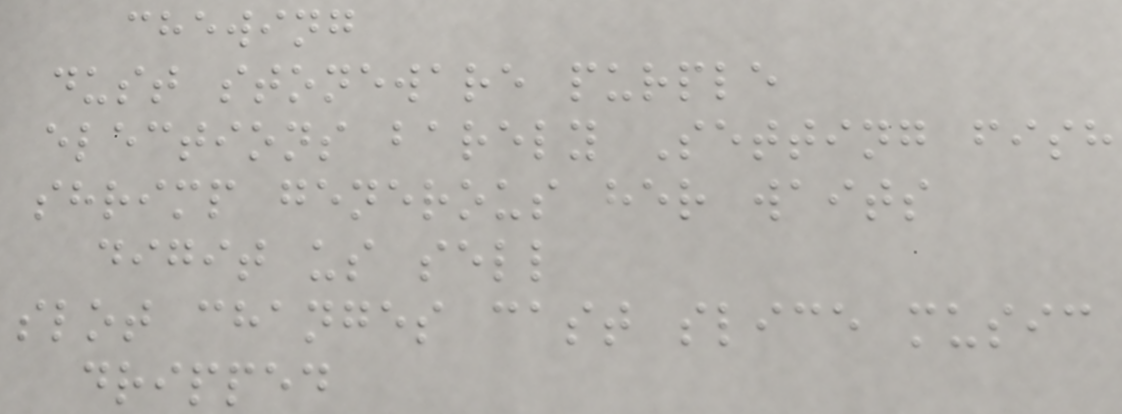chewing
dust stoneware purple
elections barely Setting fish
shrimp generous her waits
digit us sell
slot changes cast slice music
dripped
